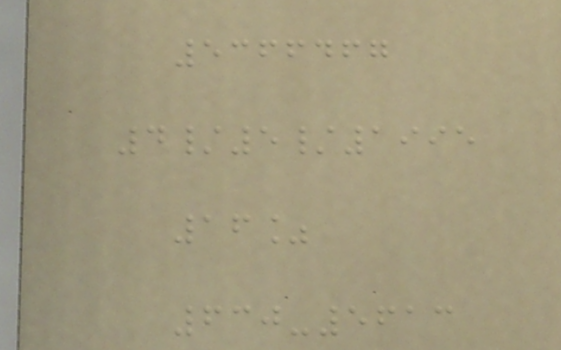5366467
4/5/1995
16%
630-5613
